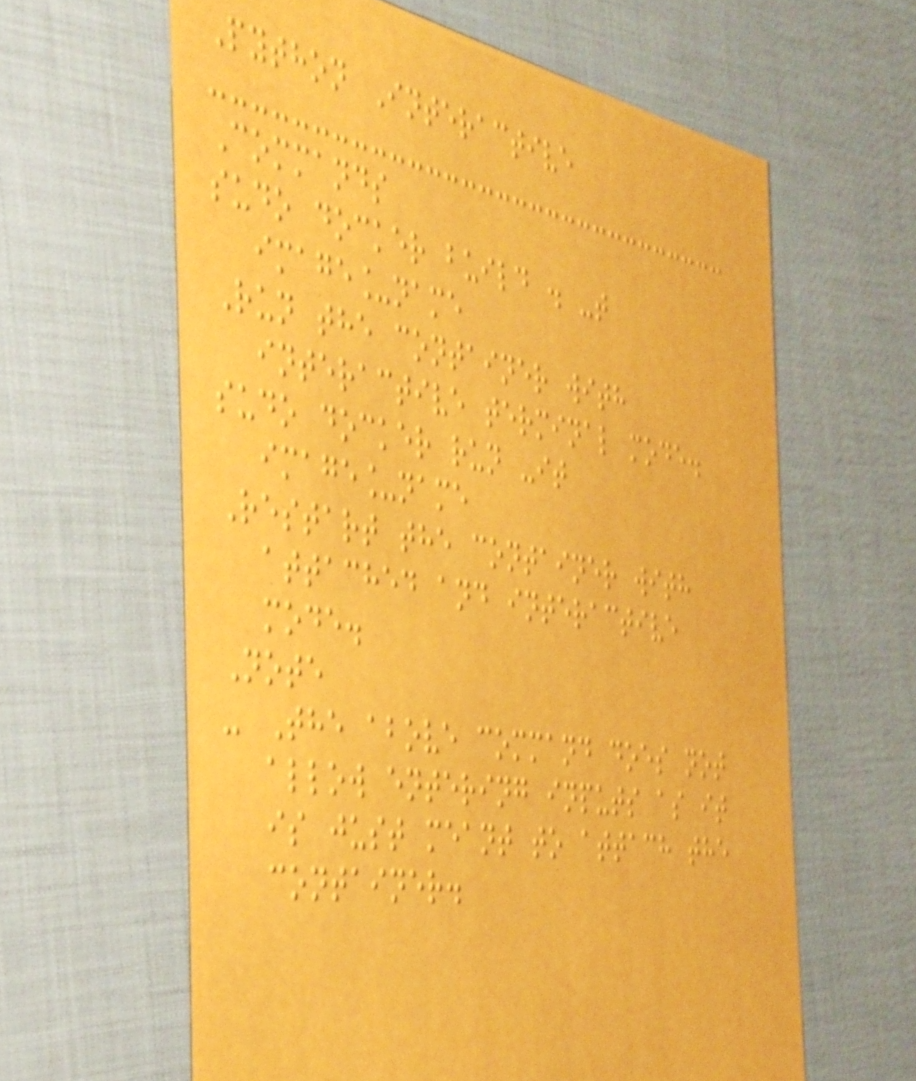Python Interactive
Commands
sudo docker build . -t
image_name
Run the container with
interactive terminal mode.
sudo docker run -it
image_name
Restart the container with
attached and interactive
mode.
Note
- The above command does not
allow entering inputs as it
is just meant to attach the
container.
